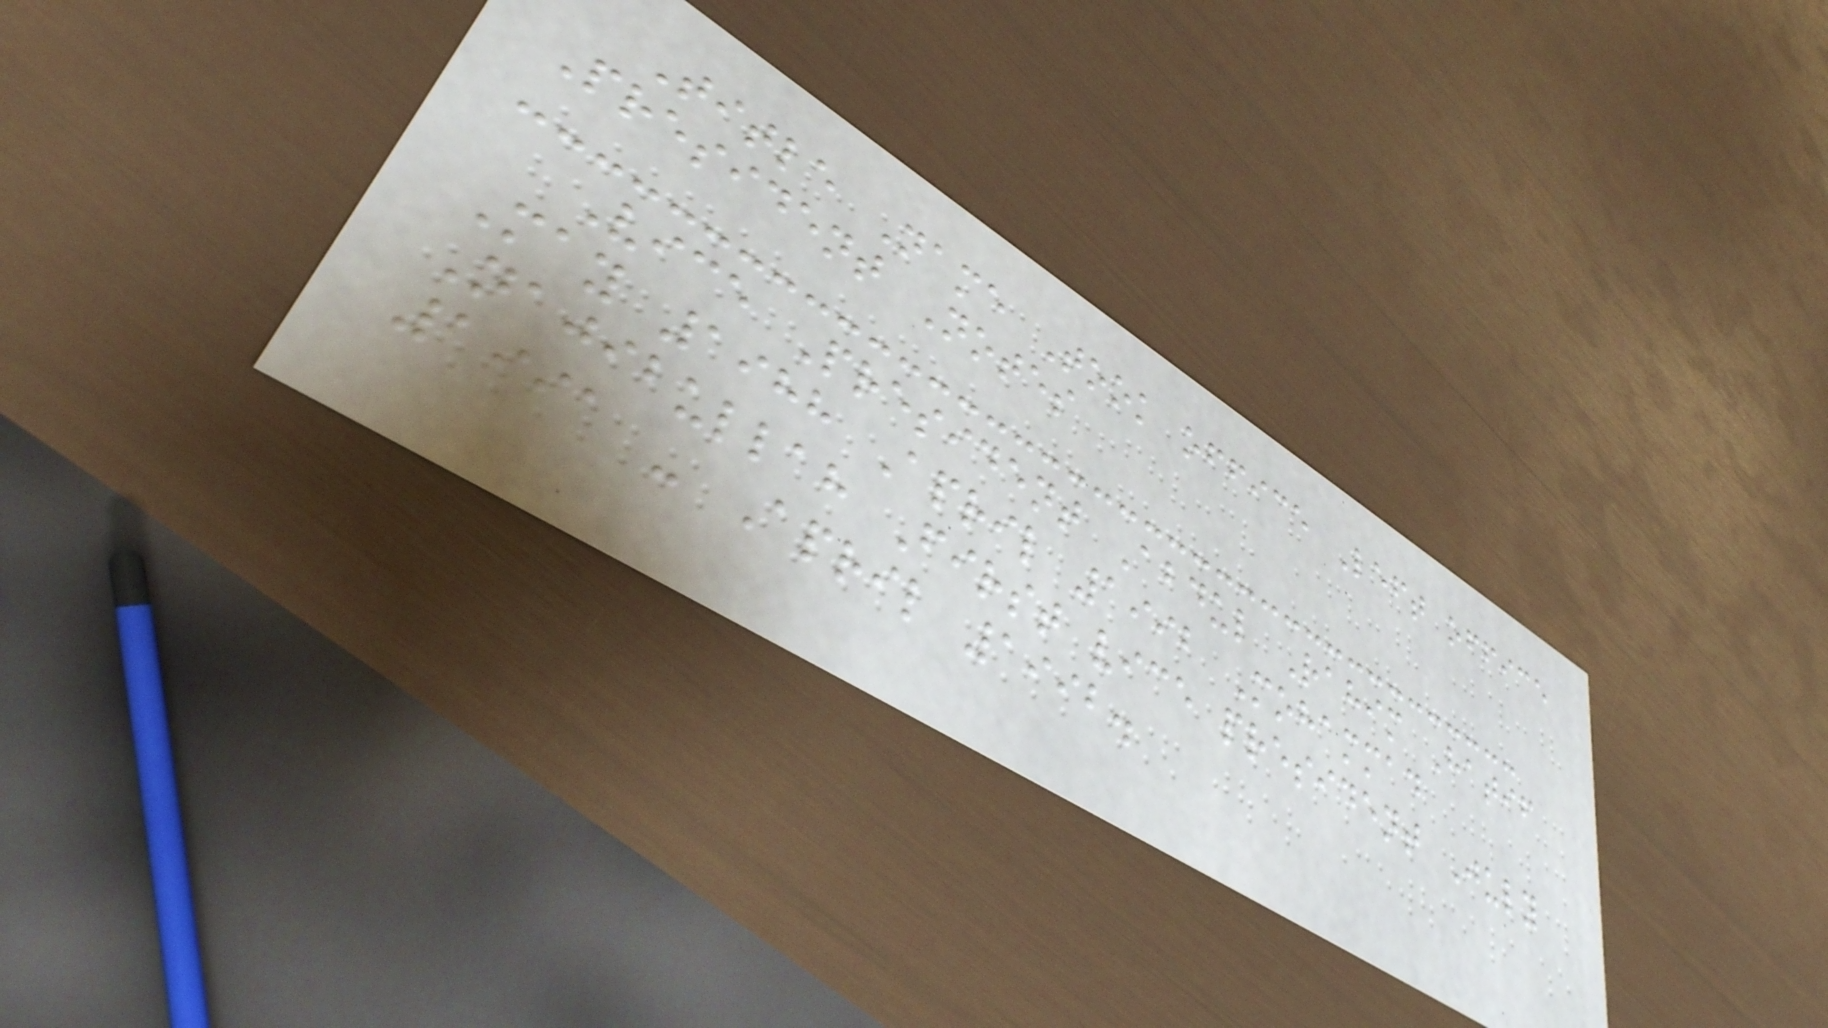Title Name Took office Left office
President Notes
Vice President Abdul Rahim Hatif
May 1988 April 1992 Mohammad
Najibullah First vice president July
1991 - April 1992.
